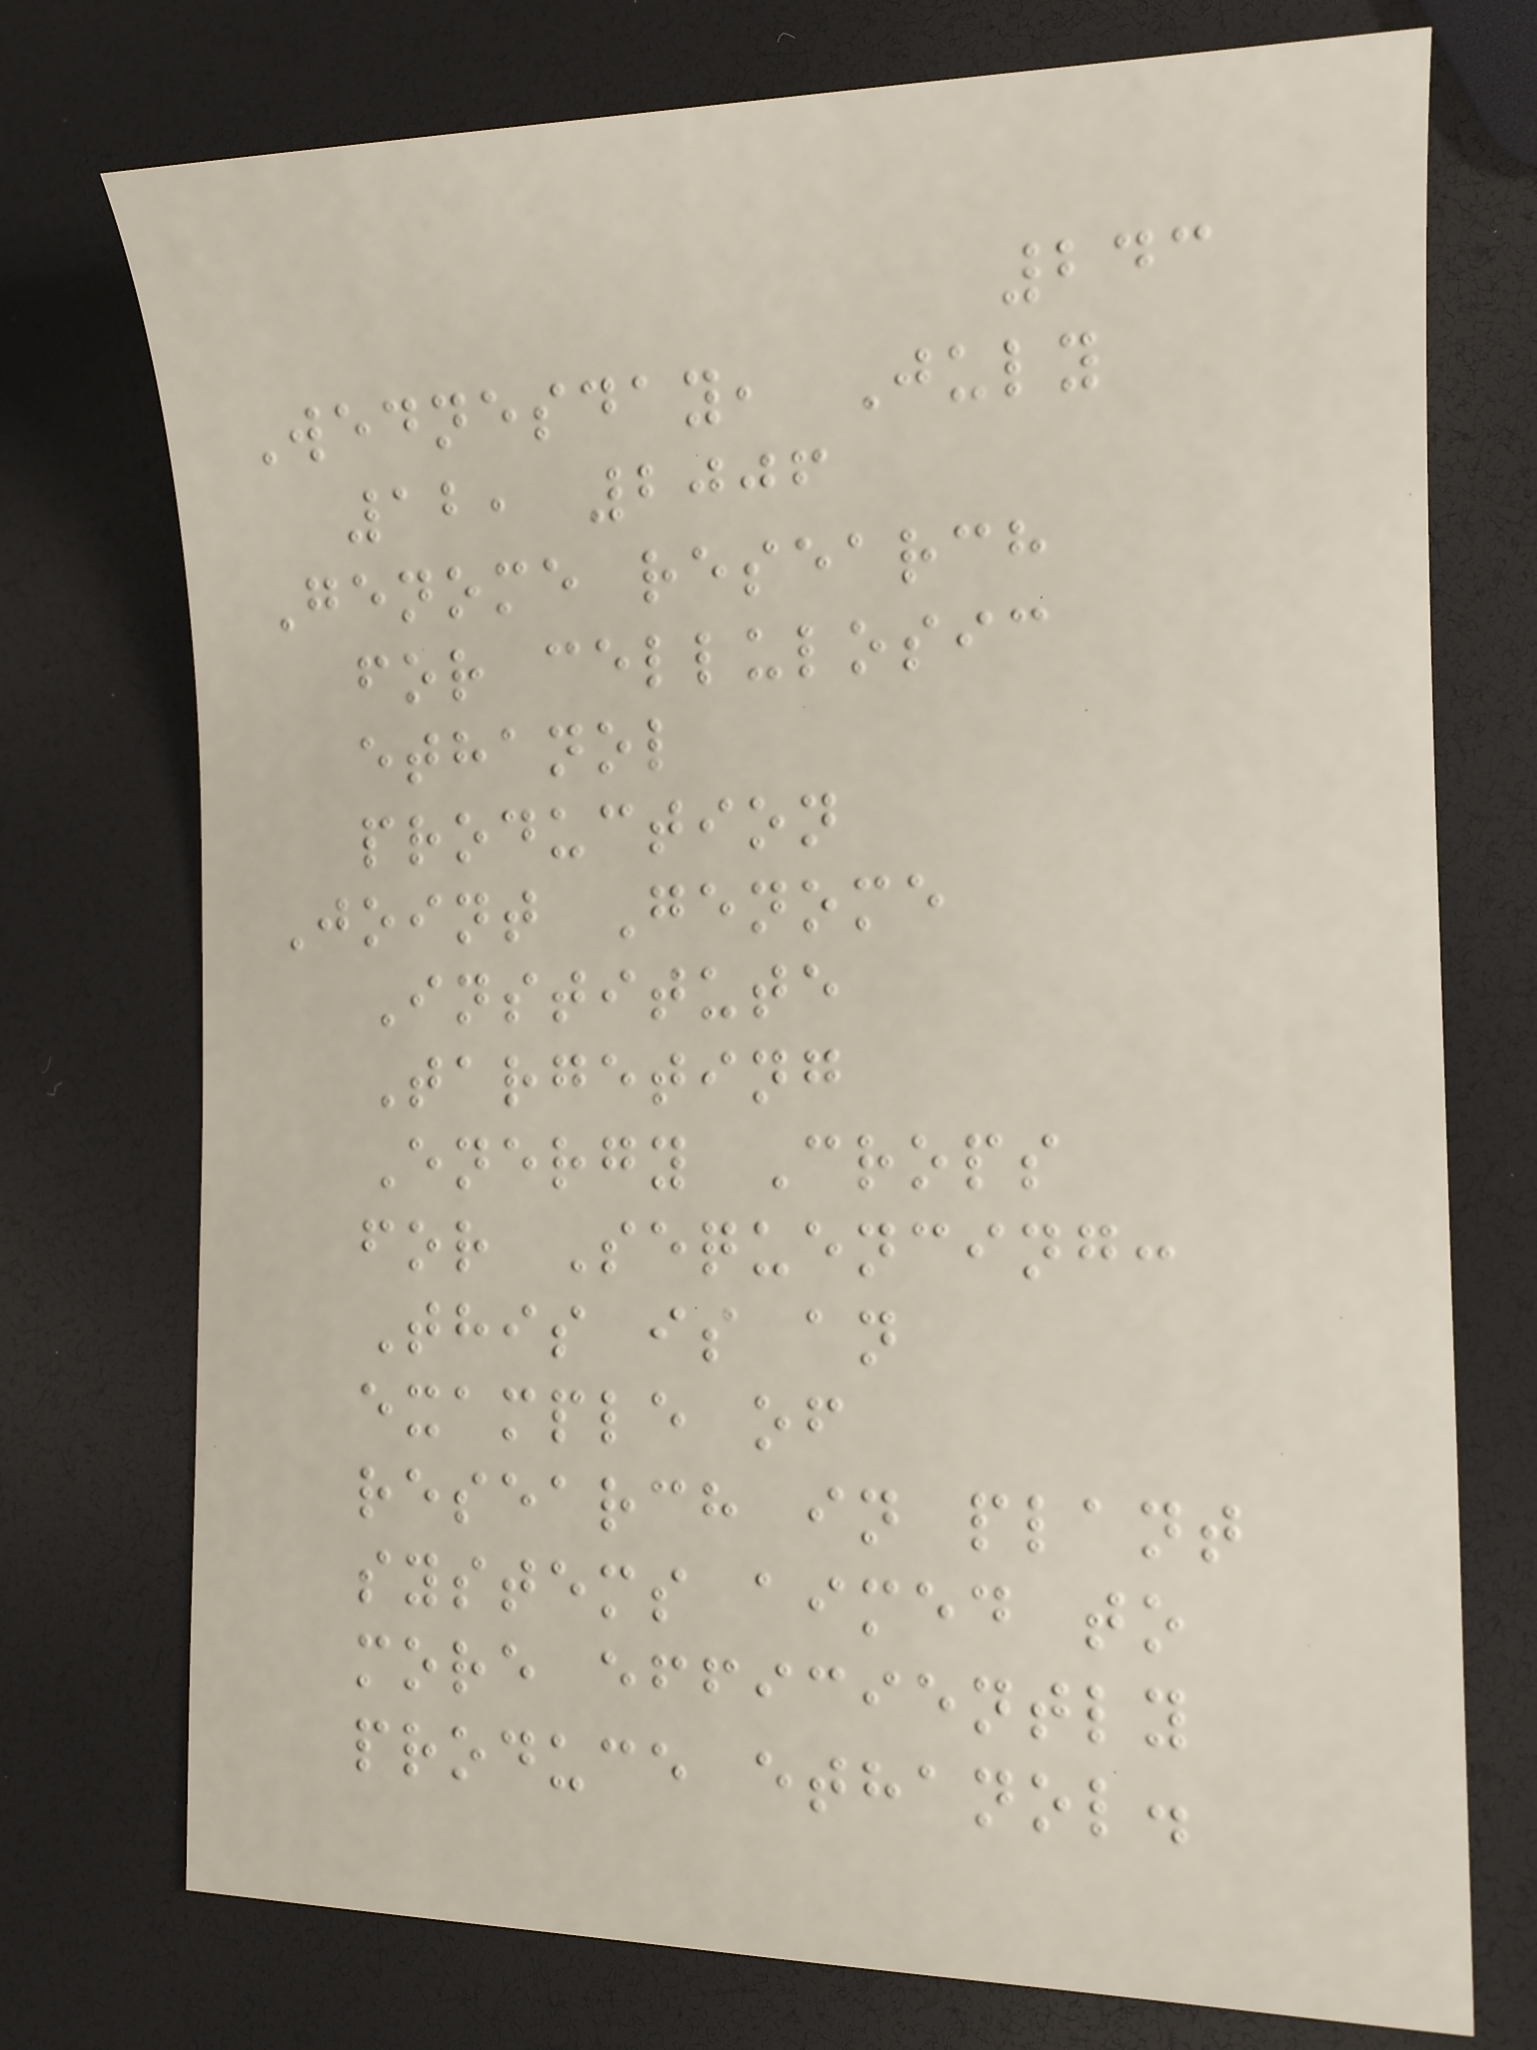243
Wednesday, July
12, 2006
Genome research
for cellulosic
ethanol
production
Joint Genome
Institute
Targeting
Energy Crops
for Sequencing:
This is an
example of
research in plant
systems aimed to
more efficiently
produce ethanol.
